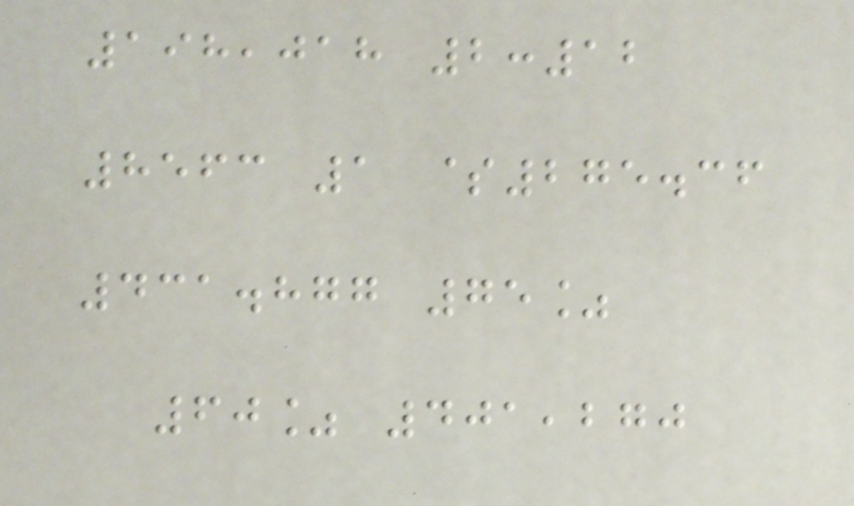198,018 2:12
8563 1 $275.36
431.877 75%
60% 401,270
